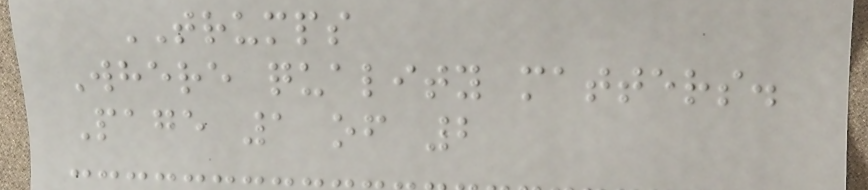TRUMPS
Where quality matters.
Page 1 of 2
